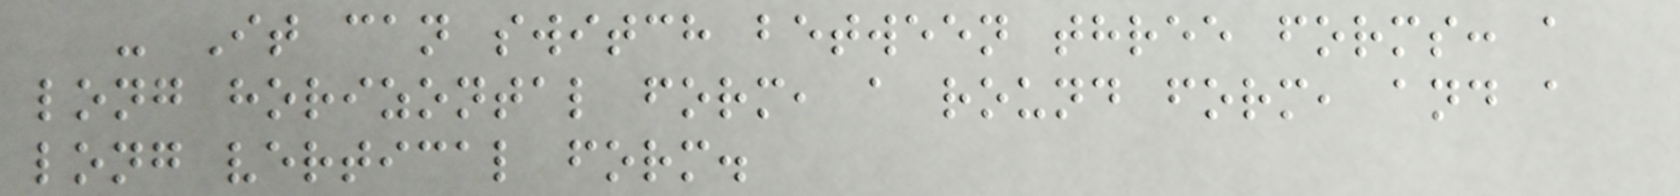- It can switch between three forms: a
long horizontal form, a round form, and a
long vertical form.
